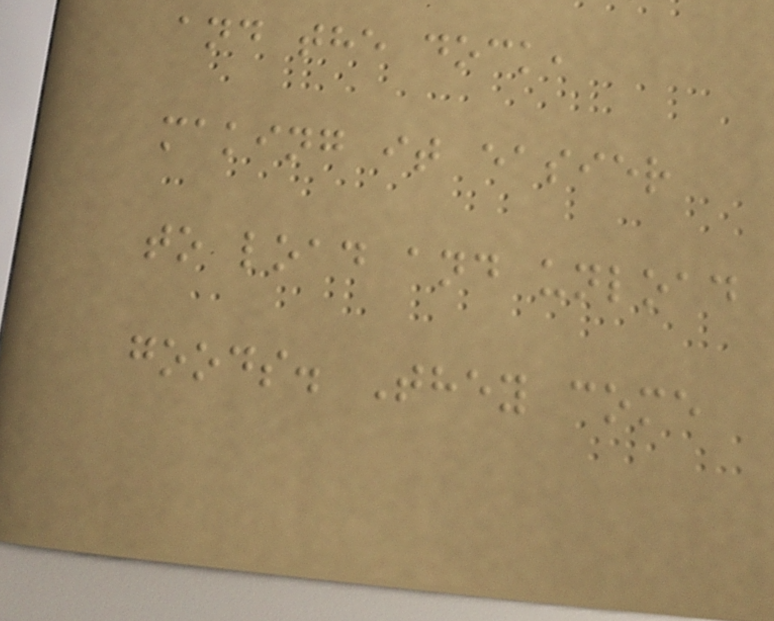and the dock,
making it easier
to load and unload
goods. They come
